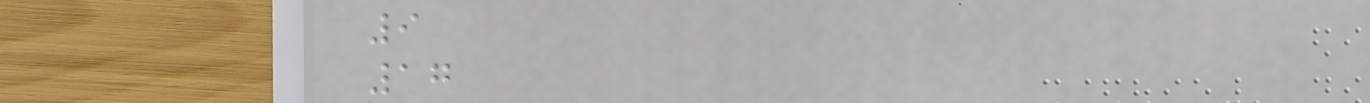9
17
